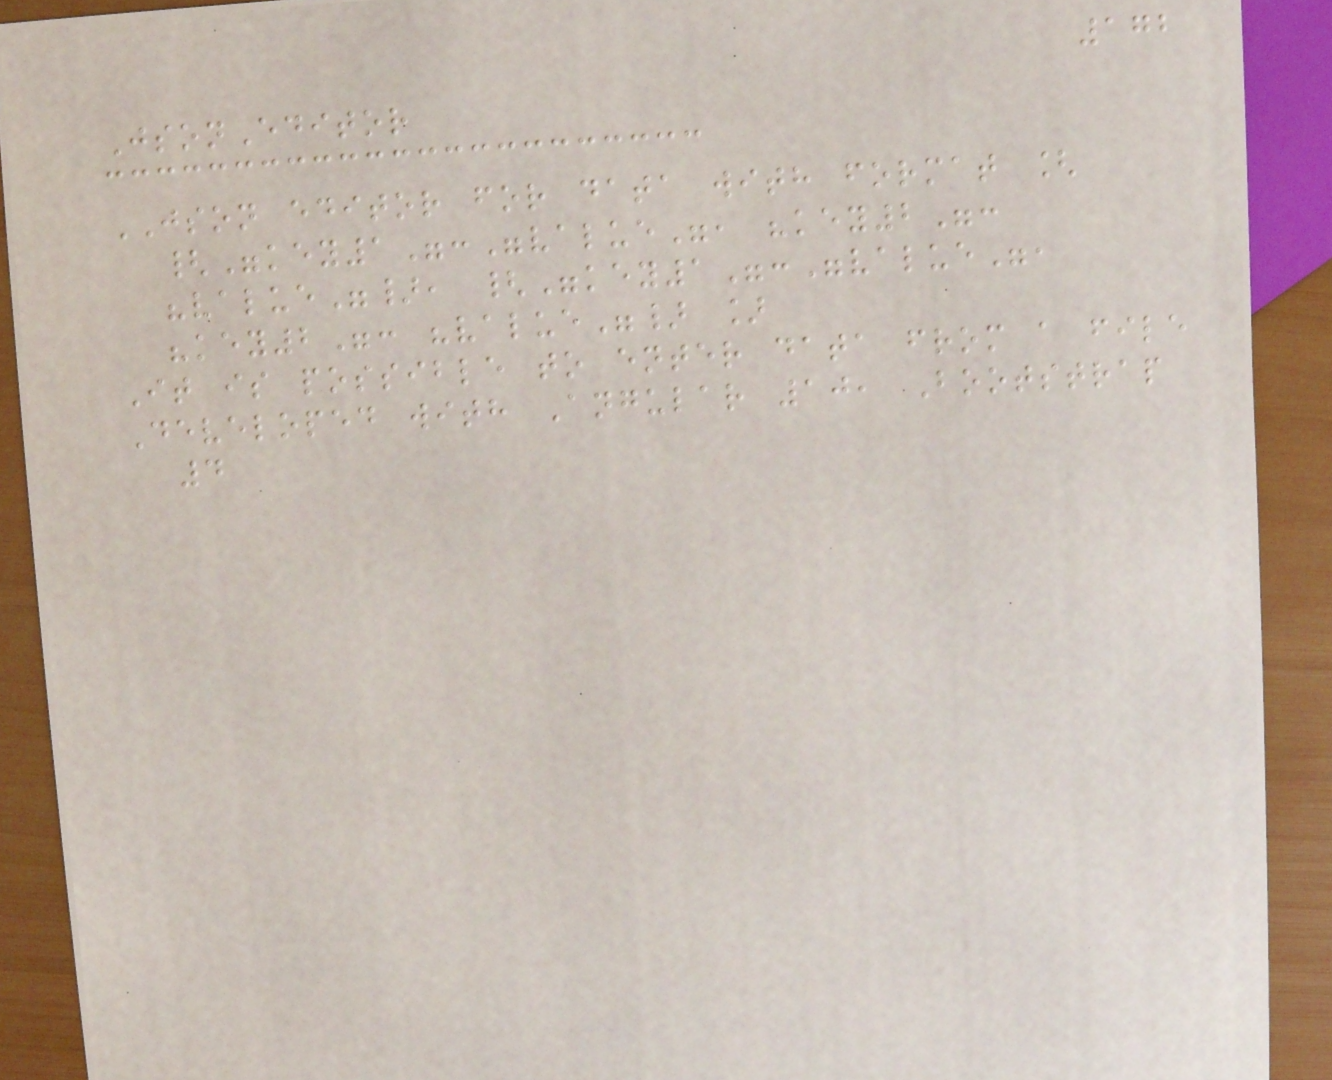172
JsonEditor
JSON editor for data with format [
{"key1":"value", "key2":
"value"}, {"key1":"value",
"key2": "value"} ]
It is possible to enter data from a file
Developed with Angular 10, Bootstrap
4
